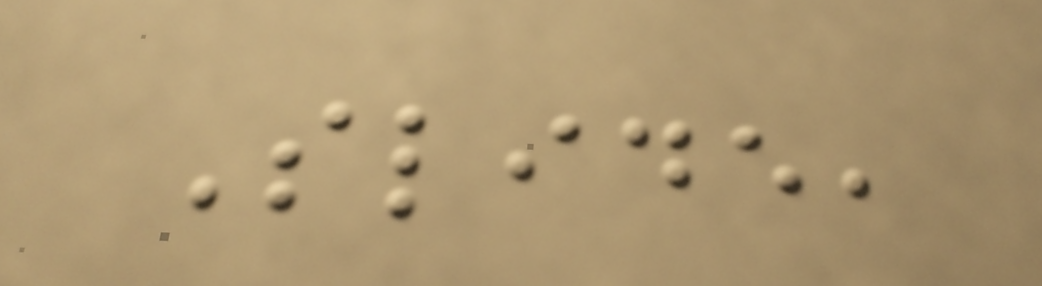Slide,
